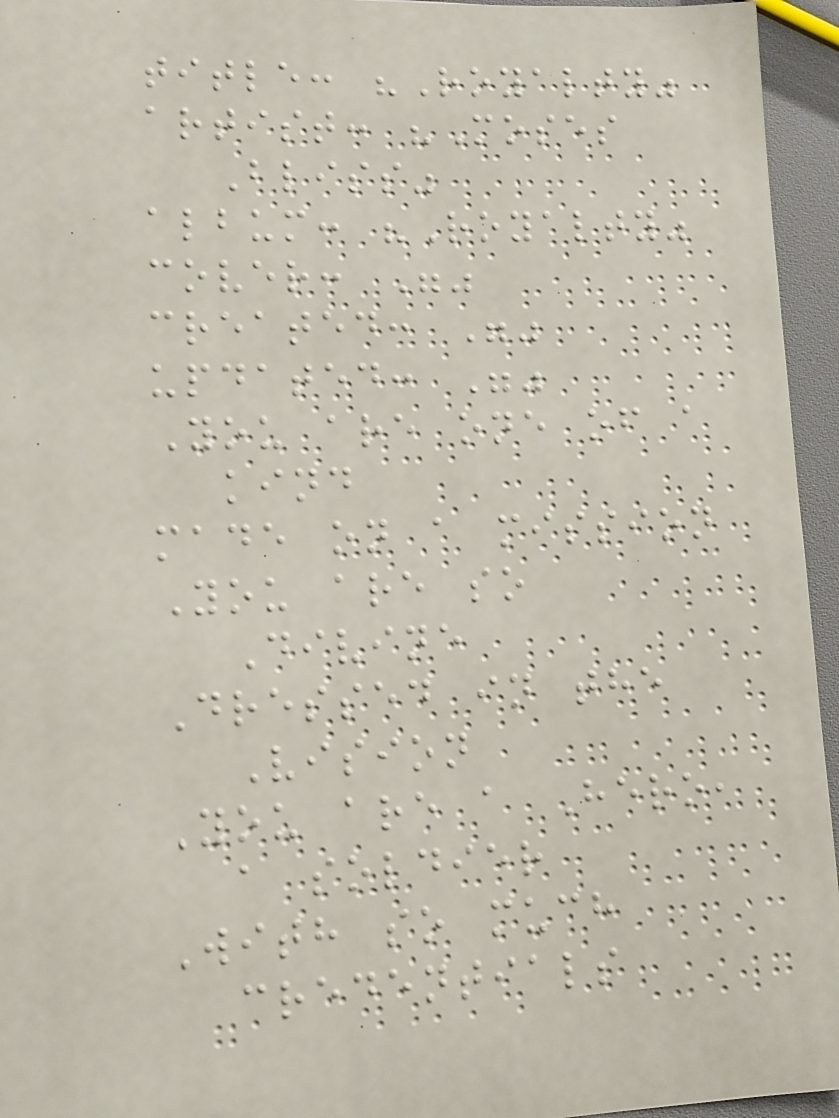title: "Royalty"
artist: "Moses
Bliss"
album: "Royalty"
cover: ""
created: ""
updated: ""
You are one of a
kind
made on a mission
You are so
Divine
Dressed in the
Vision
You are a Hero,
a soldier
With so much
credentials
